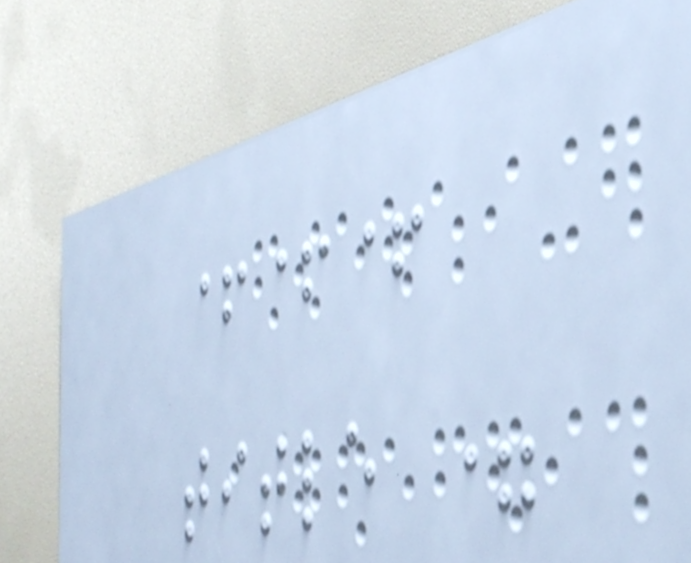+++
title =
